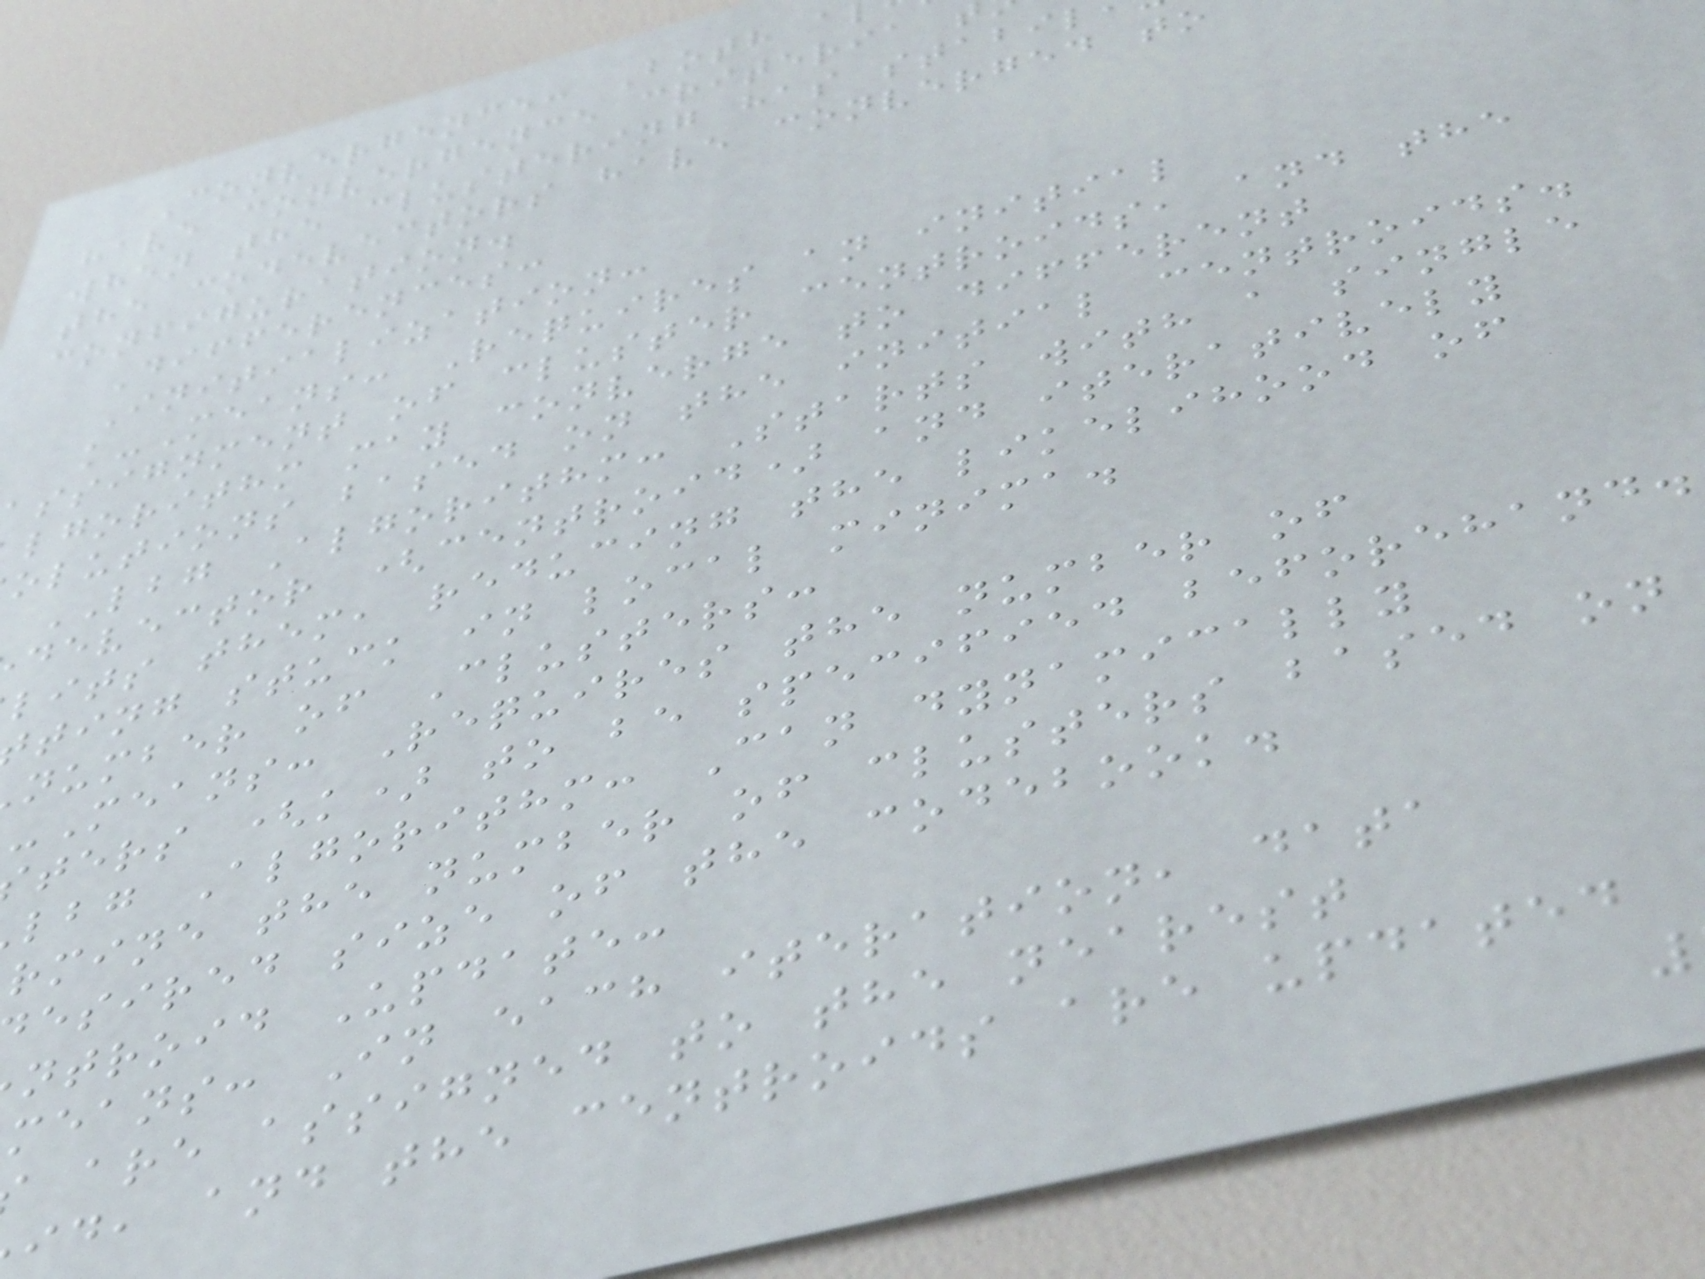Convergence: Both a
have convergence criteria
when the clustering has stabil
the codevectors have converged to
configuration.
Differences:
Initialization:
k-Means: Requires an initial
assignment of cluster centroids, and the
lgorithm may converge to different
olutions based on the initial centroids.
LBG Algorithm: Starts with a single
devector (centroid) and iteratively
lits them, reducing the likelihood of
ting stuck in local minima.
number of Clusters:
-Means: Requires the number of
ters (k) to be specified beforehand.
lbg Algorithm: Can dynamically
rmine the number of clusters based on
esired size of the codebook.
ntroid Update:
means: In each iteration, data
are assigned to the nearest
id, and the centroids are updated
